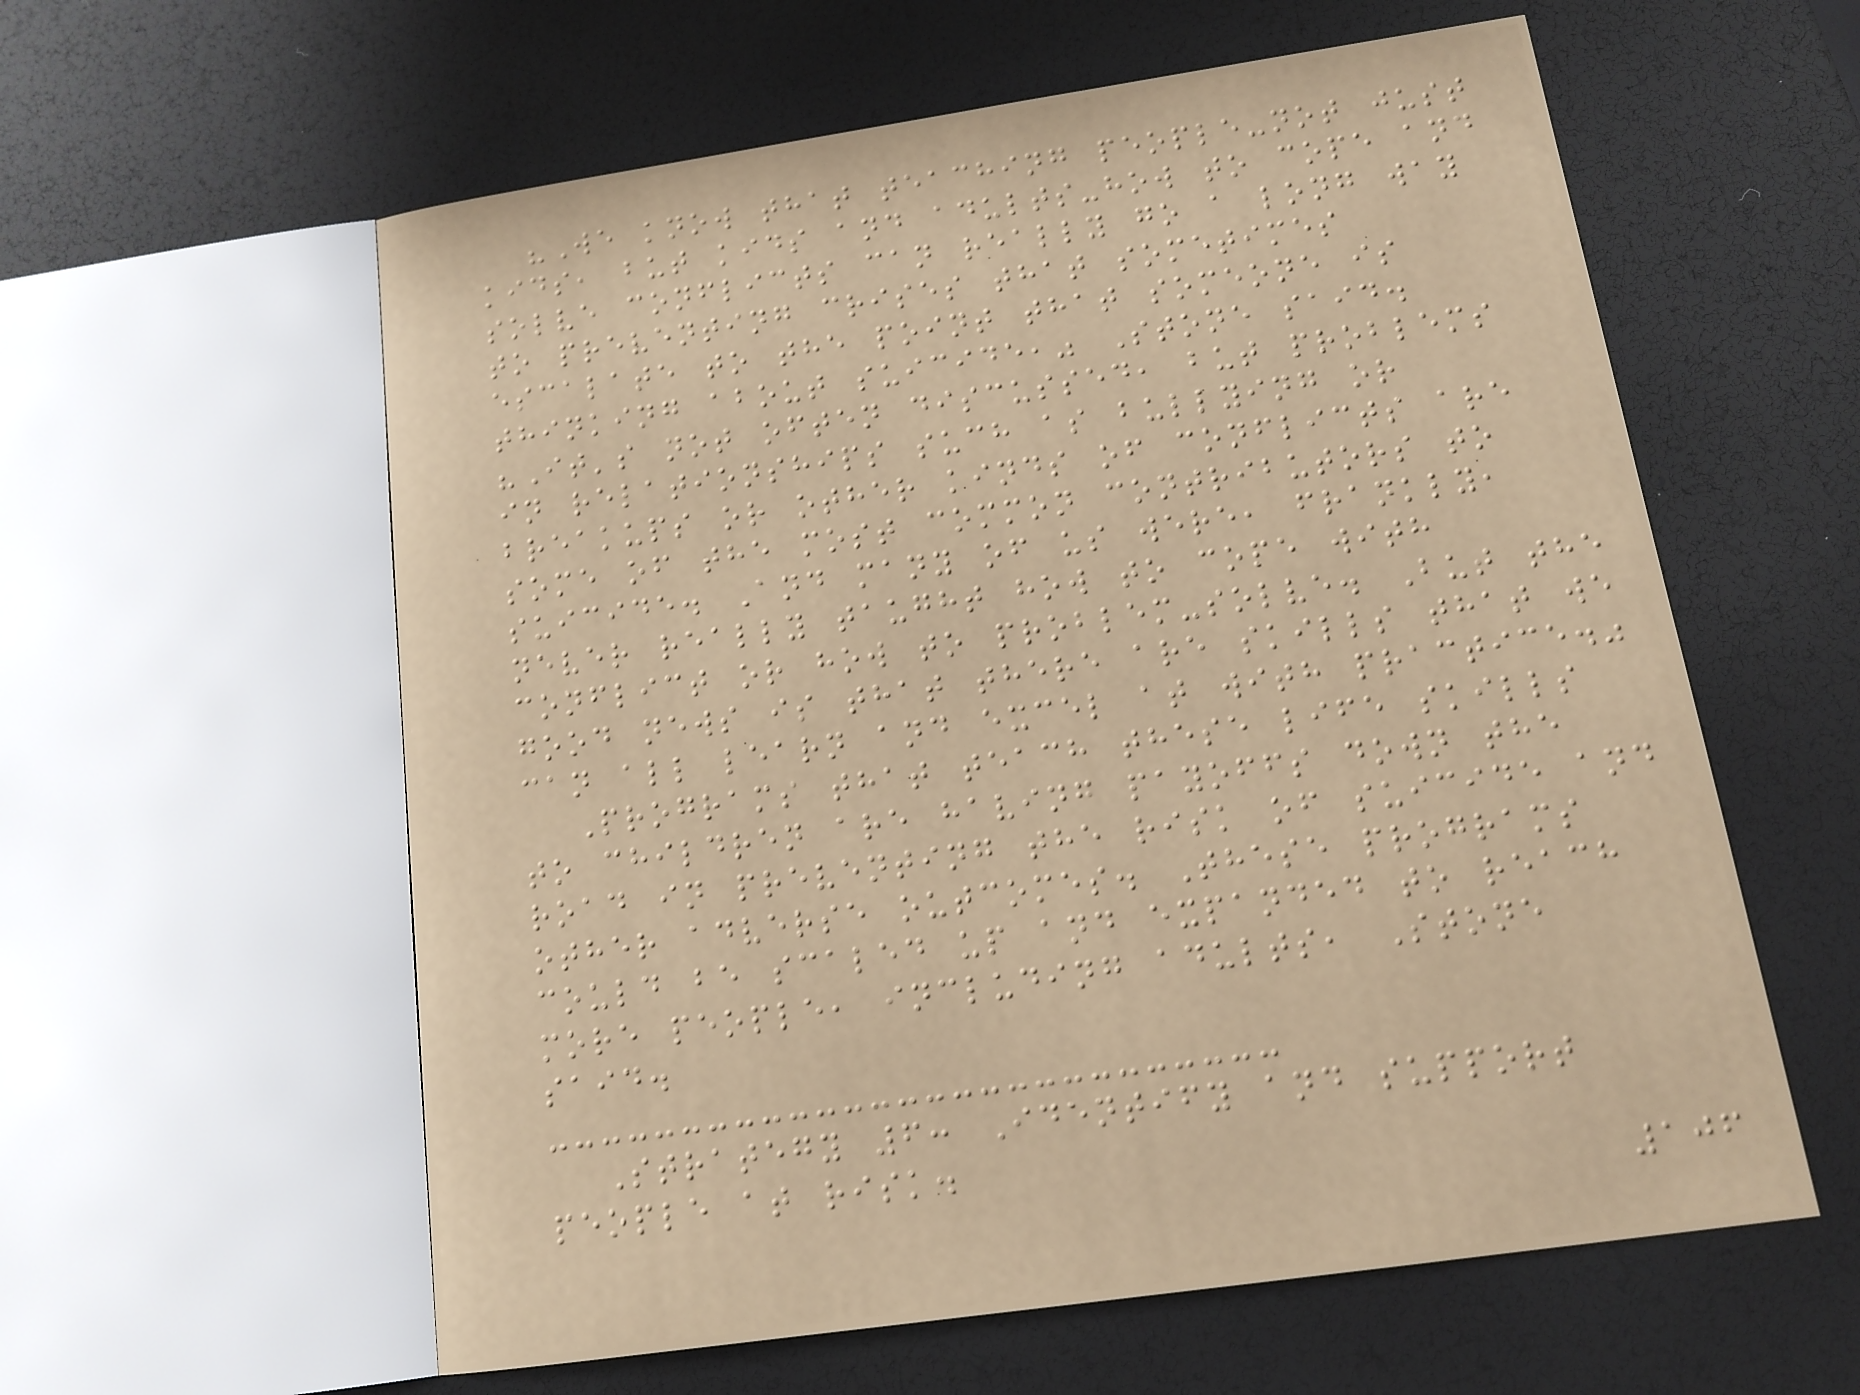"We know that teaching people-not just
kids, but kids and adults-how to cope and
solve conflicts can really go a long way
to preventing crises that sometimes
escalate to the point that someone is
thinking about suicide," Stone said.
"It's not often discussed, but problems
in relationships such as bullying or
breakups or other kinds of conflicts are
some of the most common contributors to
suicide. And many of us were, frankly,
never really taught how to cope with
conflict or how to problem-solve. But the
good news is that there are skills that we
can all learn and excel at with practice."
Programs that teach these life skills
to children are having payoffs down the
road in preventing the risk of suicide and
other adverse outcomes. These programs
could be scaled up and expanded to reach
more people, including adults, Stone
said.
Strategy 6: Identify and support
people at risk.
106
